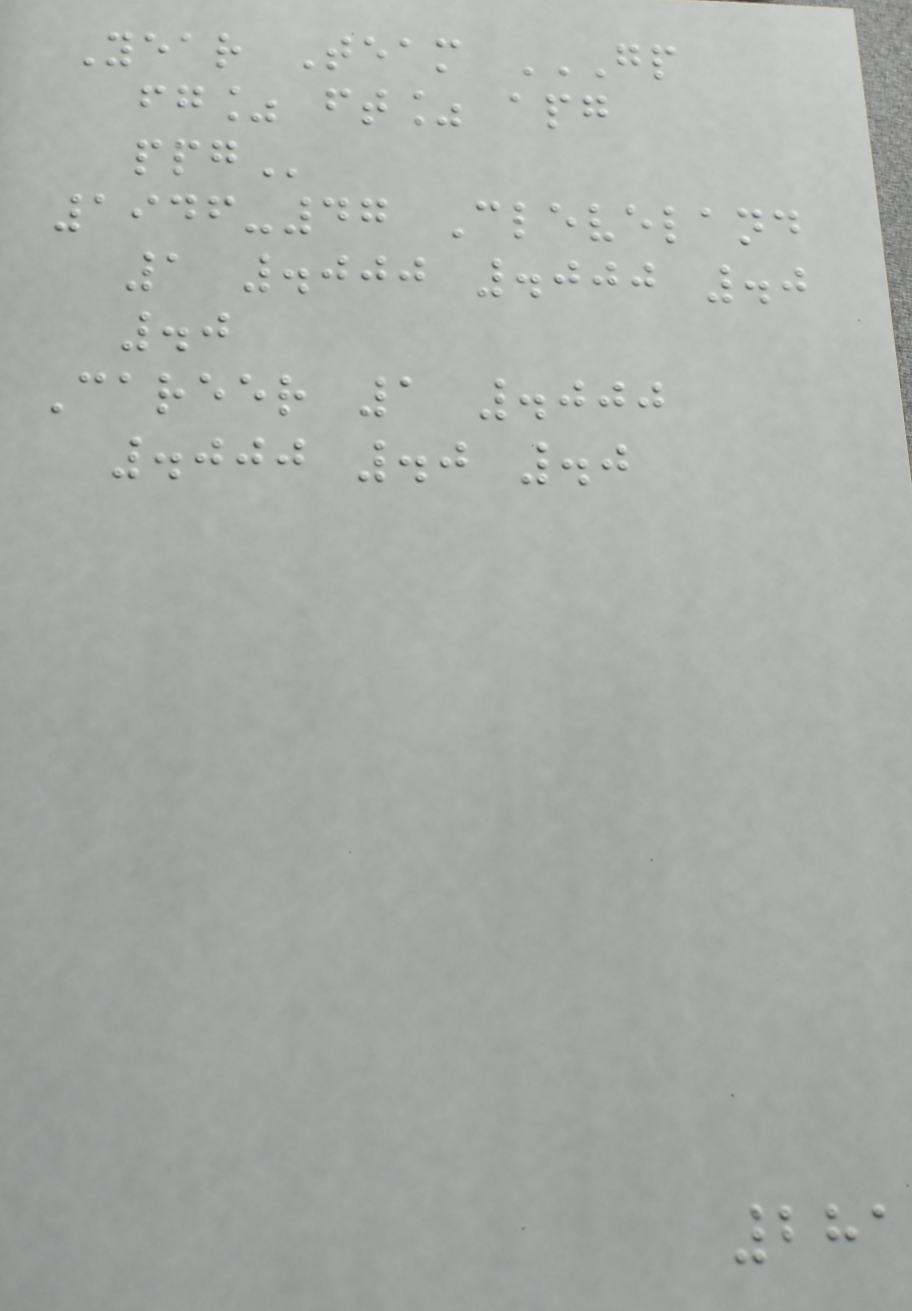Year Team GP
FG% FT% APG
PPG
1946-47 Cleveland
1 .000 .000 .0
.0
Career 1 .000
.000 .0 .0
281
